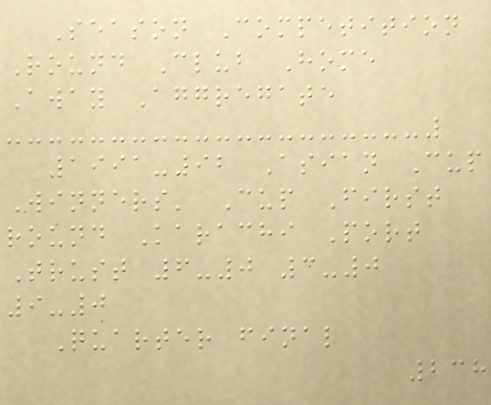Season Competition
Round Club Home
Away Aggregate
1991-92 Asian Cup
Winners' Cup First
round Karachi Port
Trust 6-0 3-0
9-0
Quarter final
238
